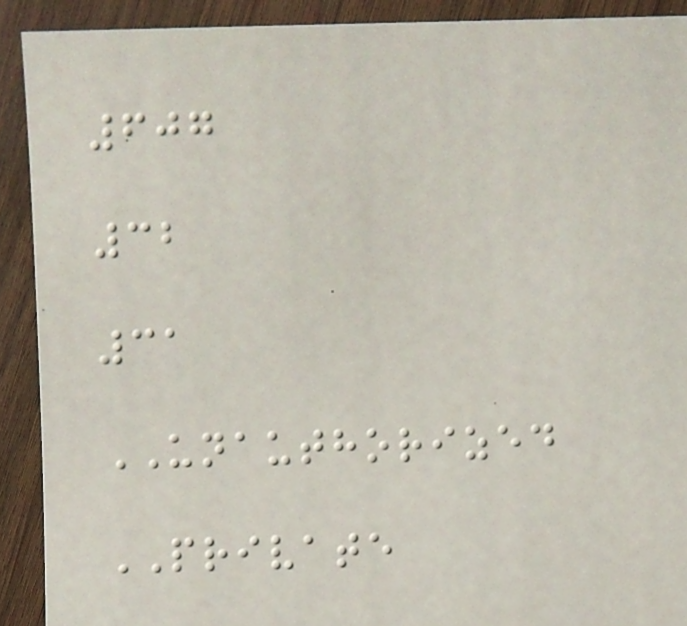607
32
31
UNAUTHORIZED
PRIVATE
